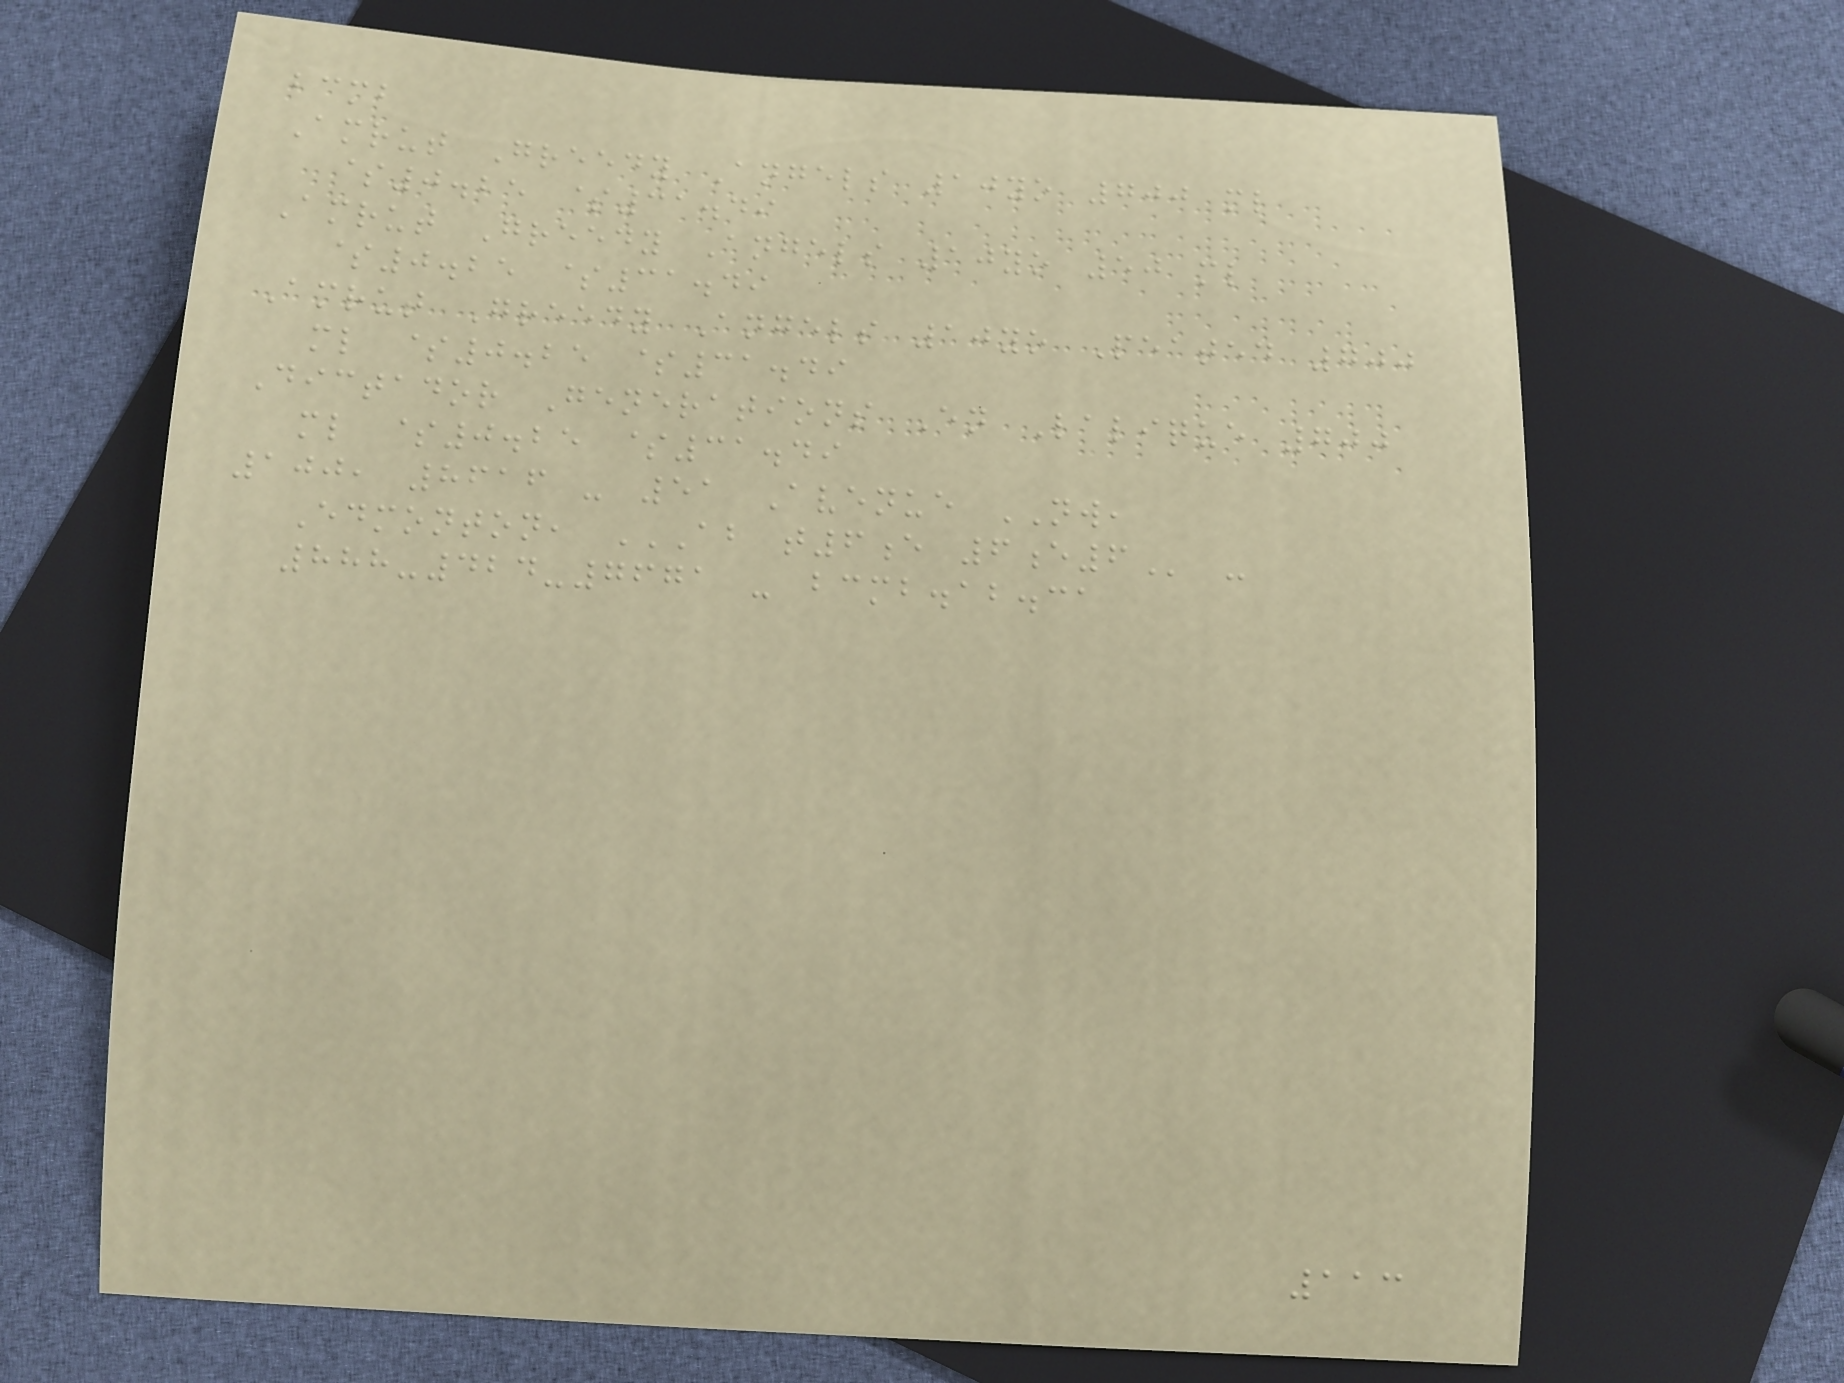bcmb
Amrut Greedy Angels 10yo 700 ml
$0.25 $31.49
Amrut Greedy Angels 10yo 50 ml
$0.25 $31.49
Amrut Greedy Angels 10yo Peated 700
ml $0.25 $31.49
Dictador Generations En Lalique 700
ml $0.25 $31.49
100, 8616 - 51 Avenue NW,
Edmonton, AB T6E 6E6 -
888-424-7671 - bcmb.ab.ca
113
